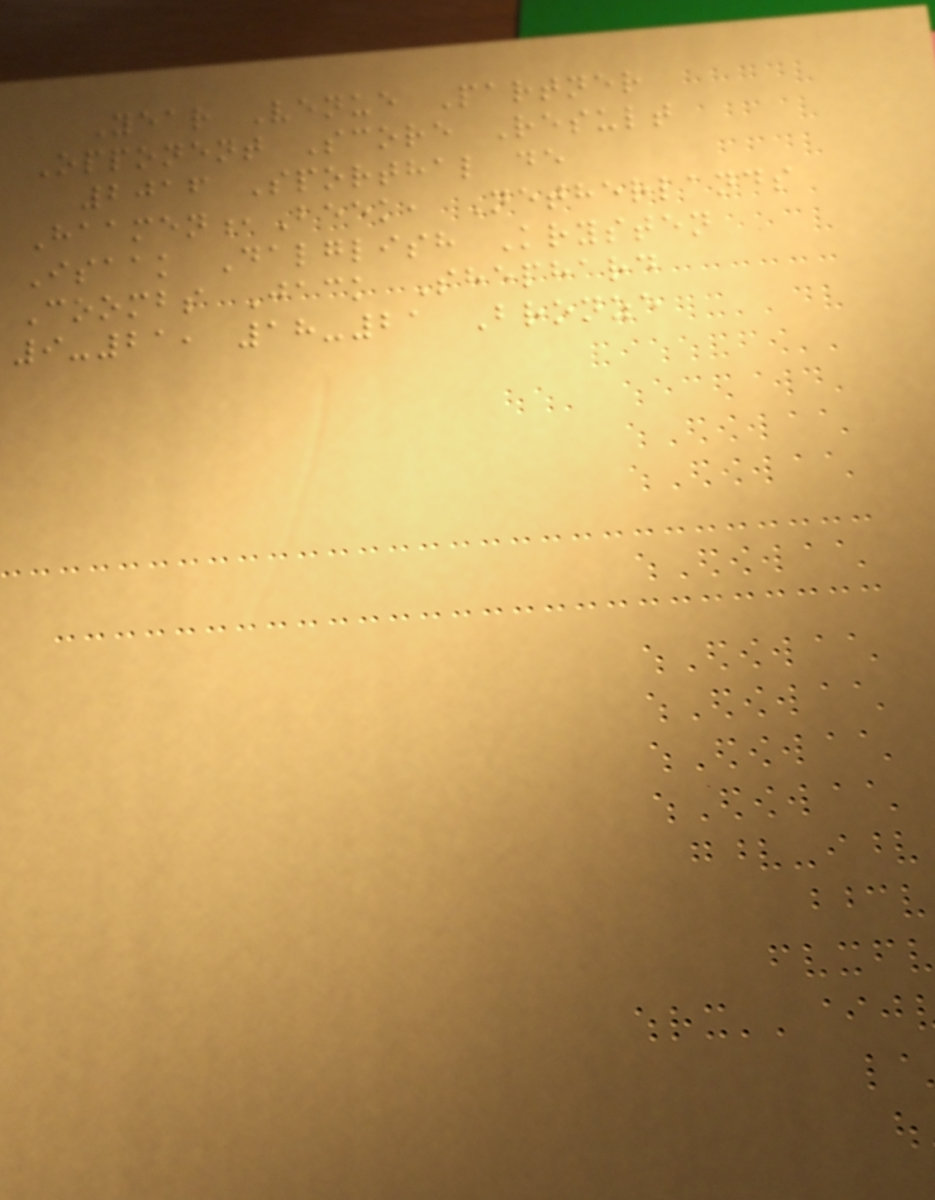Year Venue Partner
Opponent Score Result
2016 Sporthal de
Haamen,Beek, Netherlands
Isaak Dalglish Krysten
Coombs Jack Shephard
9-21, 18-21 Bronze
